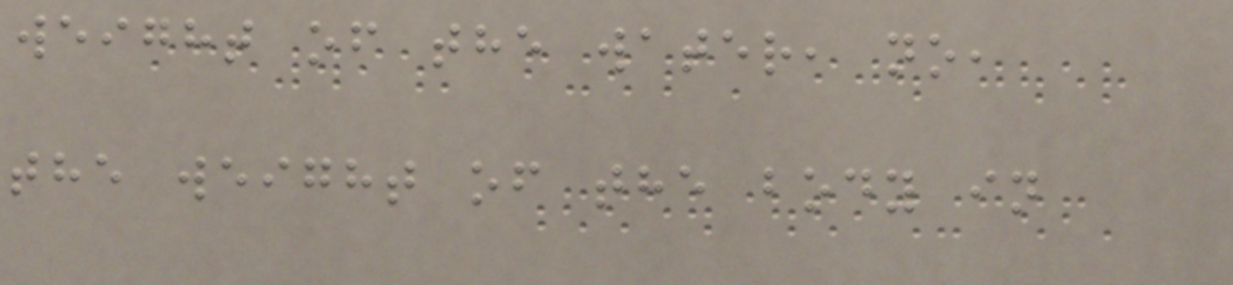weight of the water, no,
the weight of the body in
